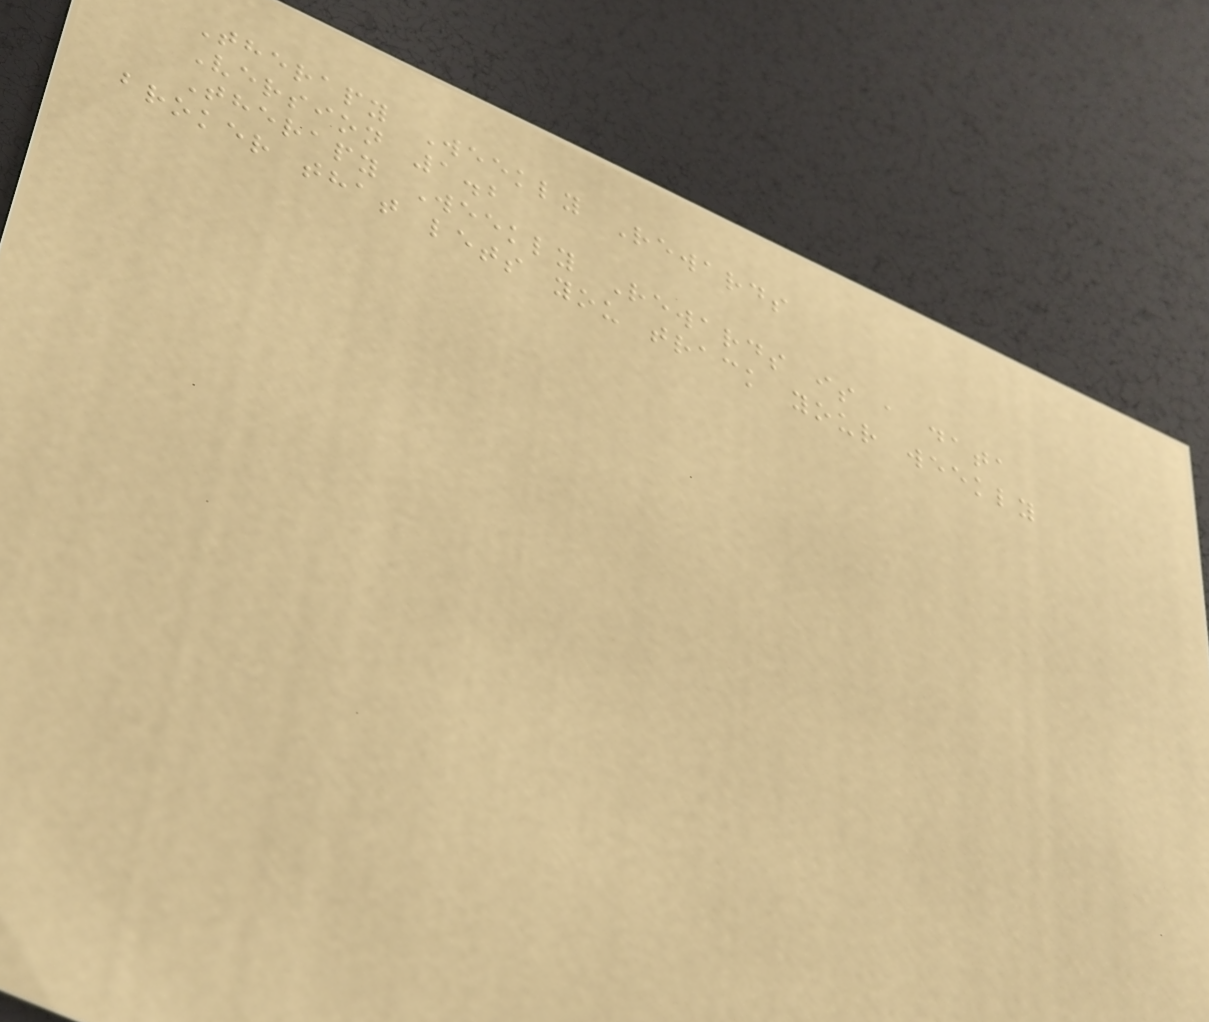Therapy Weekly Rewards
Version 1.2
Therapy Weekly Rewards is a data
broker that lets you track your weekly
